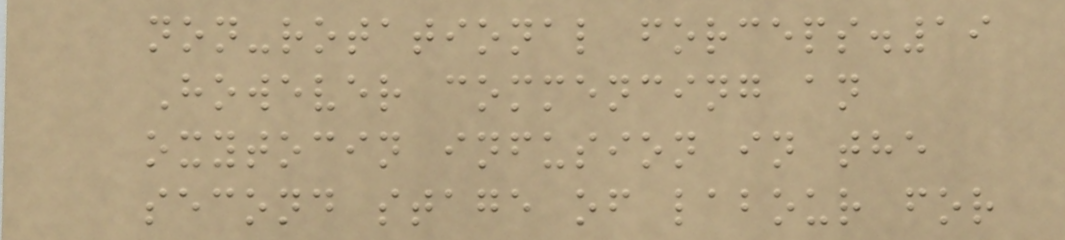non-rotational forceps.19
However commencing an
oxytocin infusion in the
second stage of labour for
